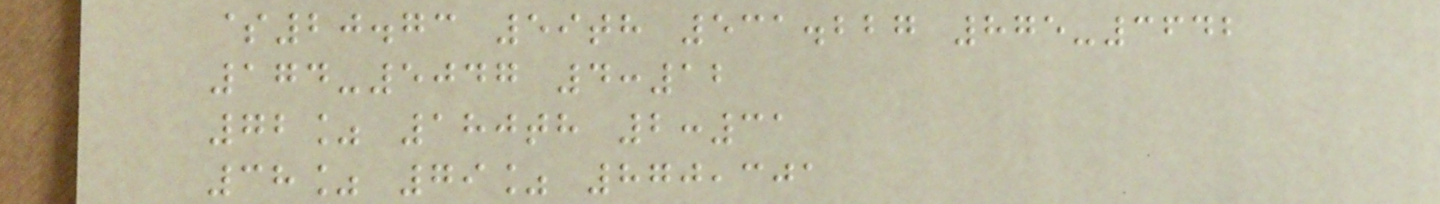$20.73 59th 531.227 875-3642
174-5047 4:12
72% 180th 2:31
38% 79% 870,301
